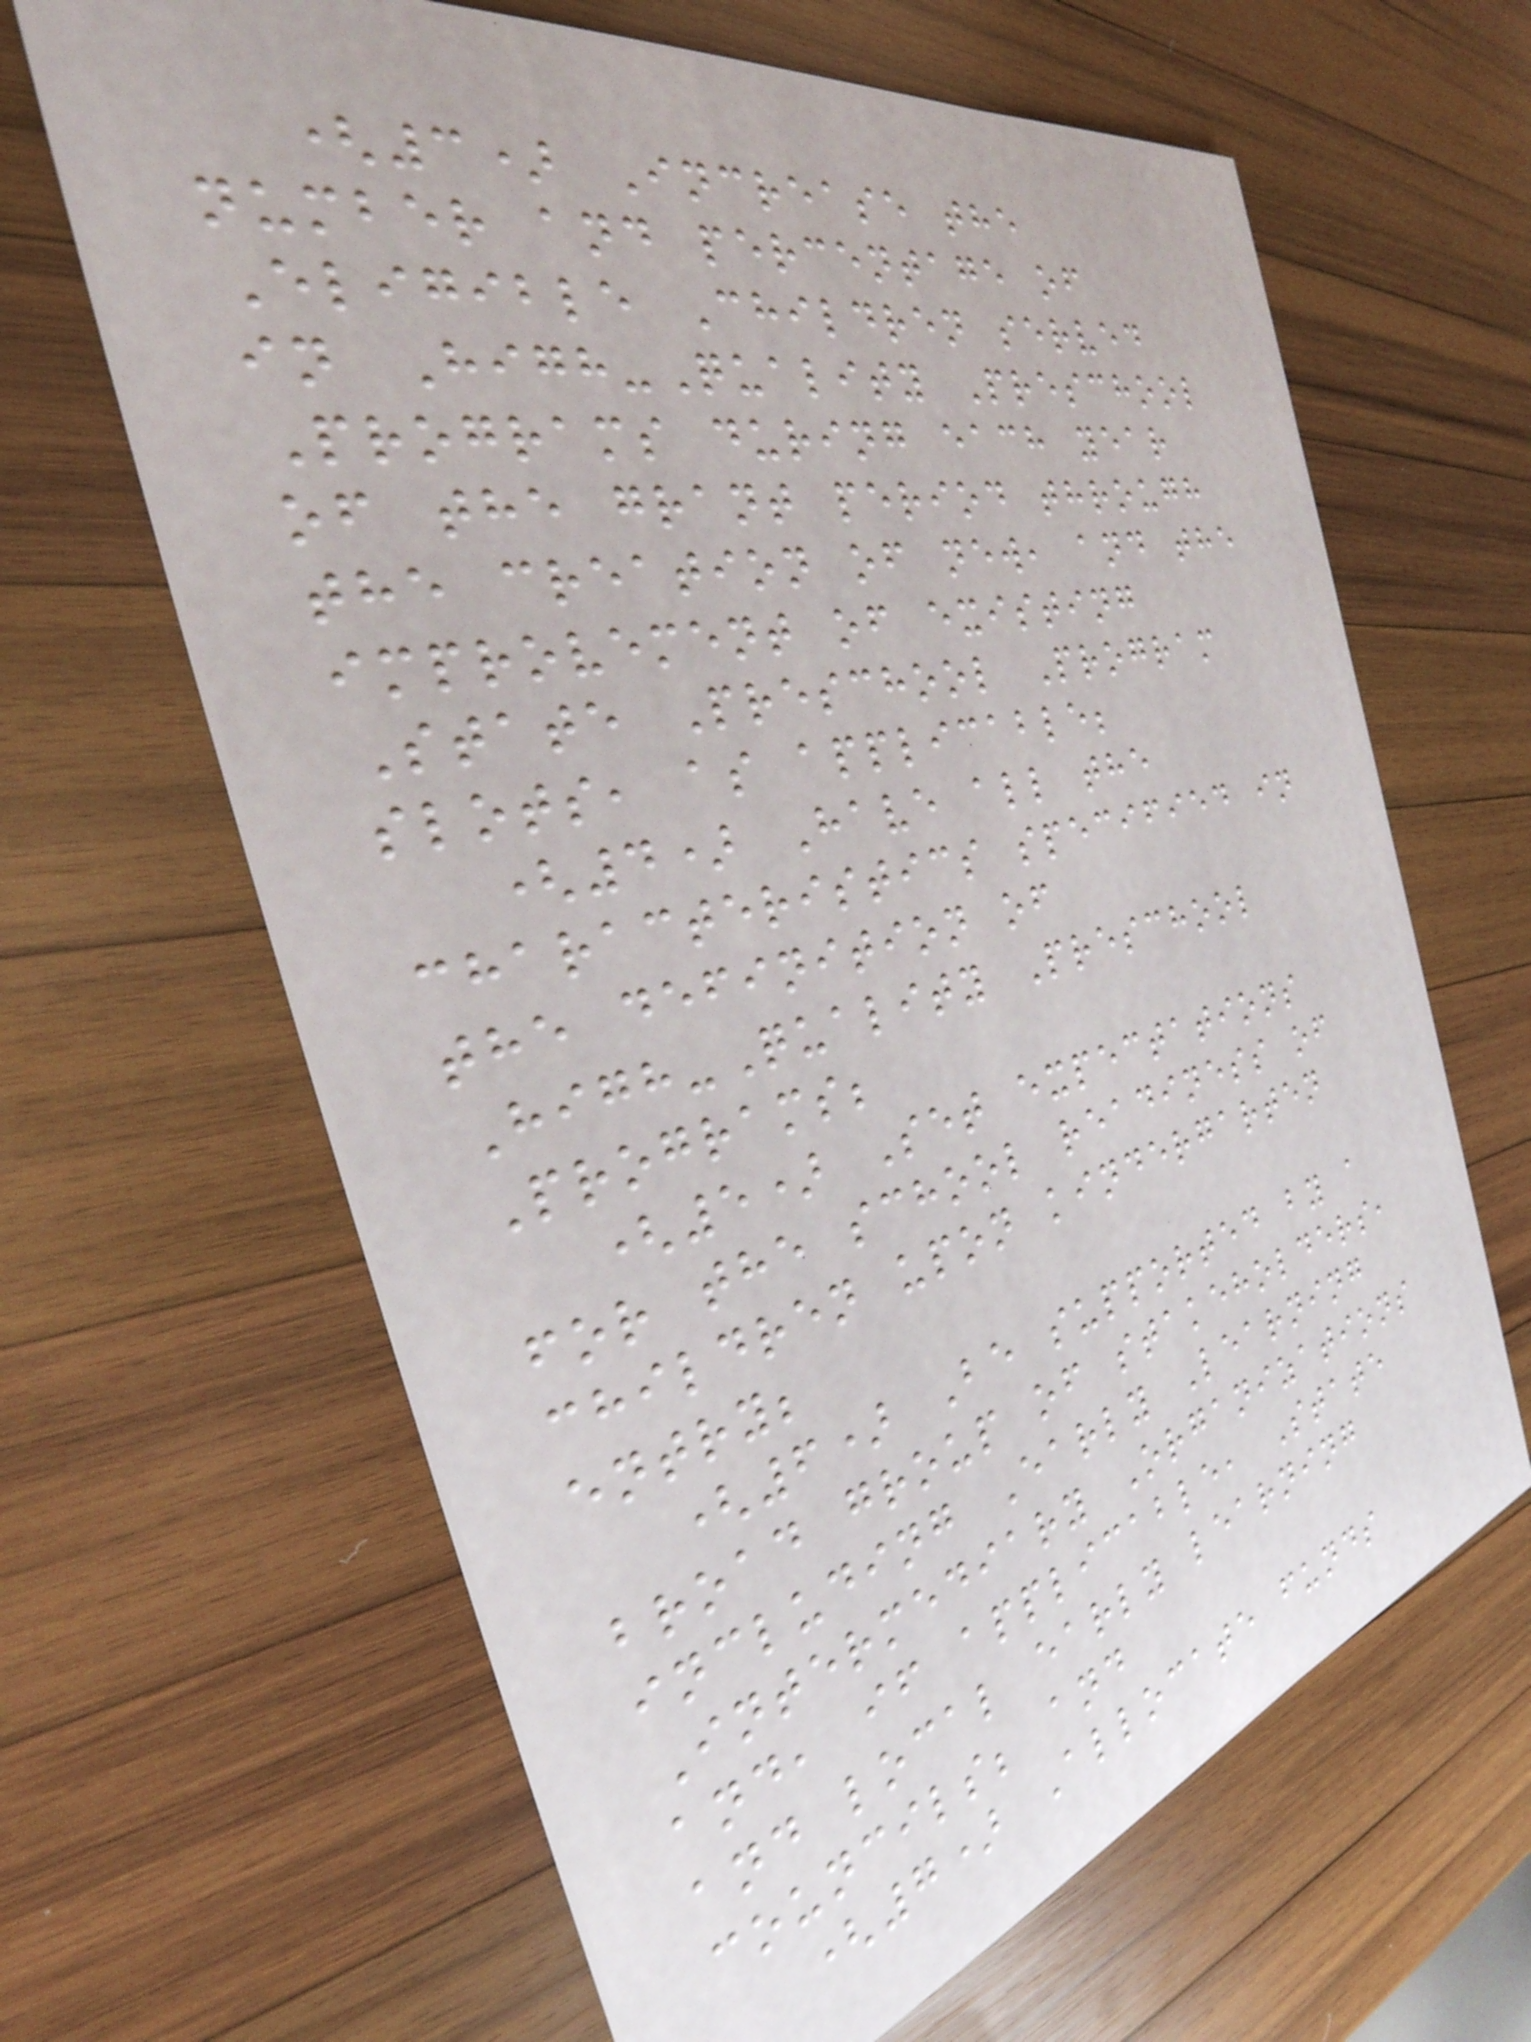(3) Increase the
number and percentage of
Eligible Children served
in High-Quality Preschool
Programs during each year
of the grant period through
the creation of new, and the
improvement of existing
State Preschool Program
slots, as applicable;
(4) Have all the
characteristics specified in
the definition of
High-Quality Preschool
Programs;
(5) Set expectations
for the school readiness of
children upon kindergarten
entry;
(6) Be supported by a
broad group of stakeholders,
including Early Learning
Intermediary Organizations
and, if applicable, State
and local early learning
councils; and
(7) Allocate funds
